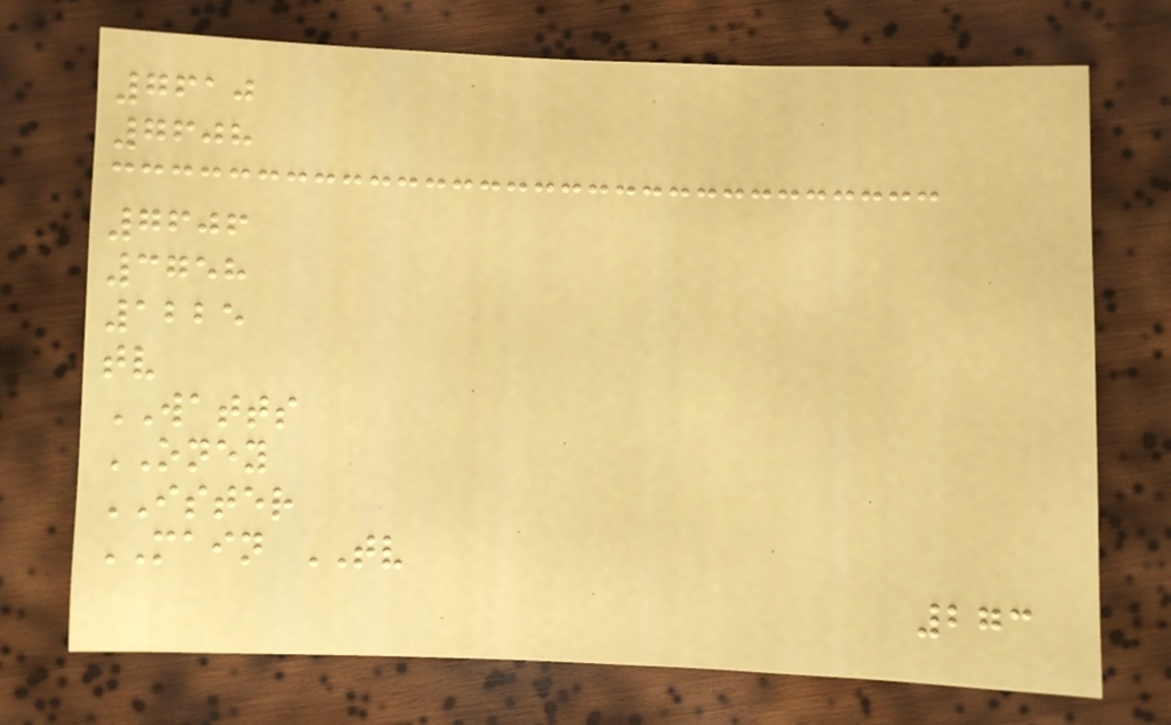7610
7608
7606
3758
1225
tv
WATTS
ONEY
ISTER
MAIN TV
273
